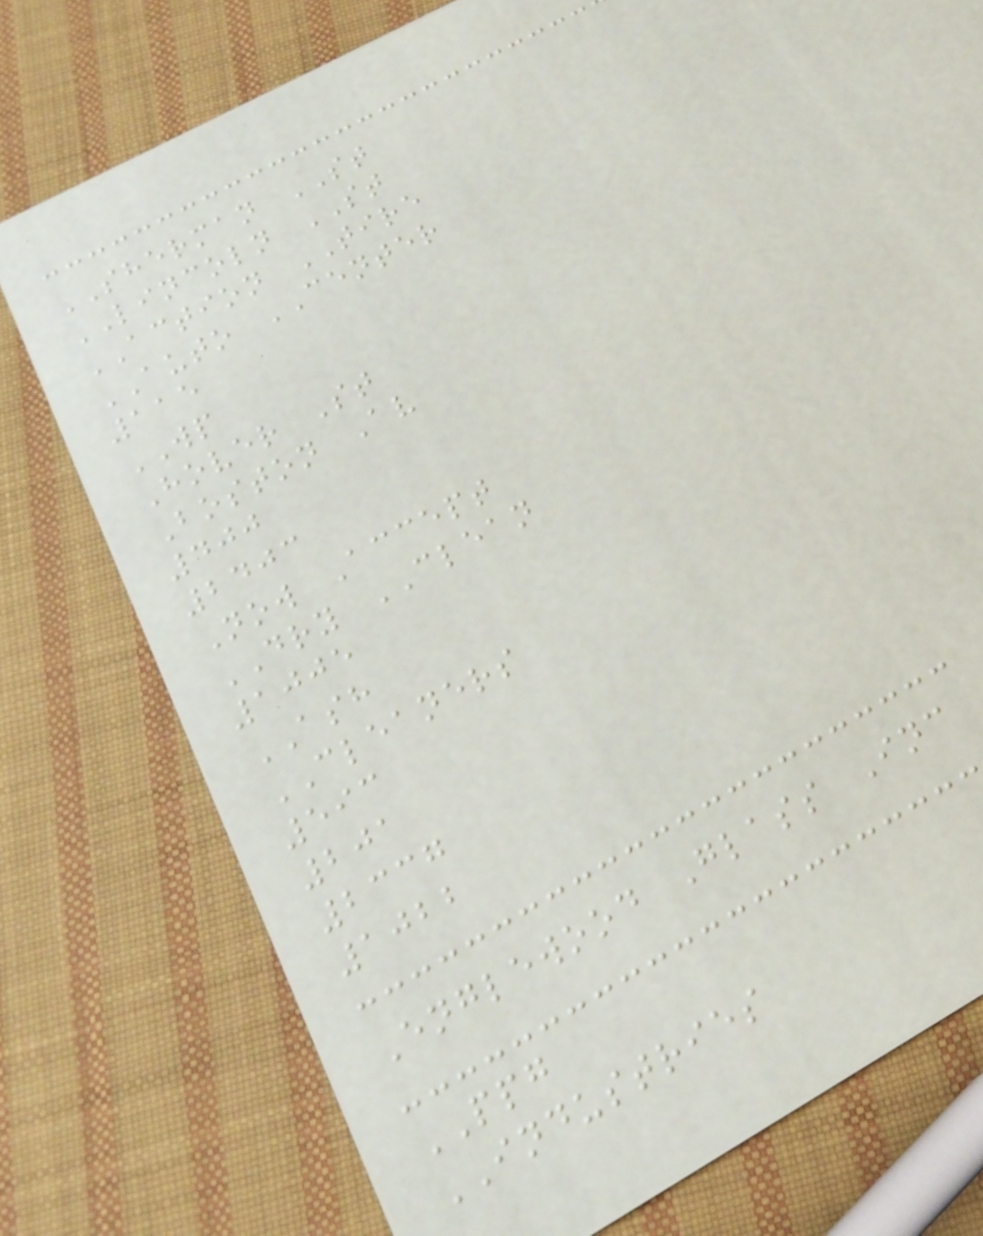SHERMAN ST
LINCOLN ST
ACTION TIRE
AUTO CENTER
115
WP
Hover St
Boston Av
400
2403
Now Accept
DRY CLEAN
1005
ASH
CLEANERS
593
201
2337
1022
Englewood Glass Inc
PPG
INDUSTRIES
